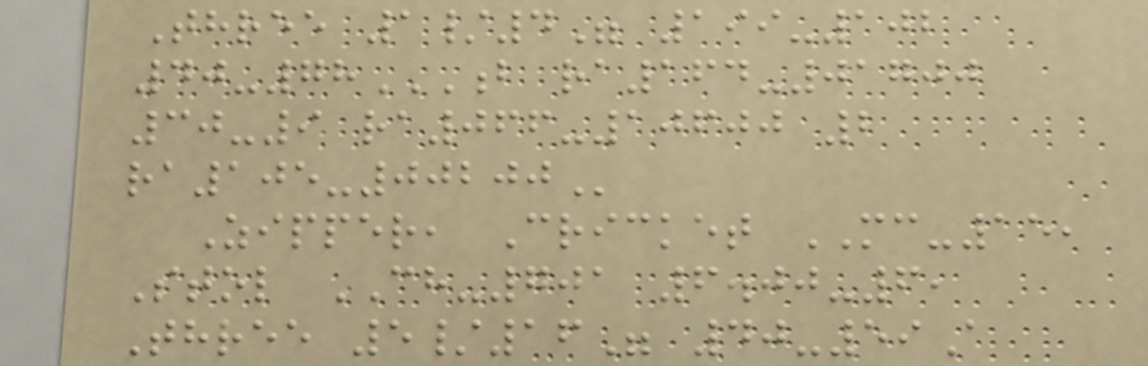Three 1/4" 199-102
40-78B RA164-01700
30-9 RA066-10600 2
RA105-00200
Zipper, Cricket MC-15,
Stol CH-701 6.00-6,
Three 5/16" 40-59A
